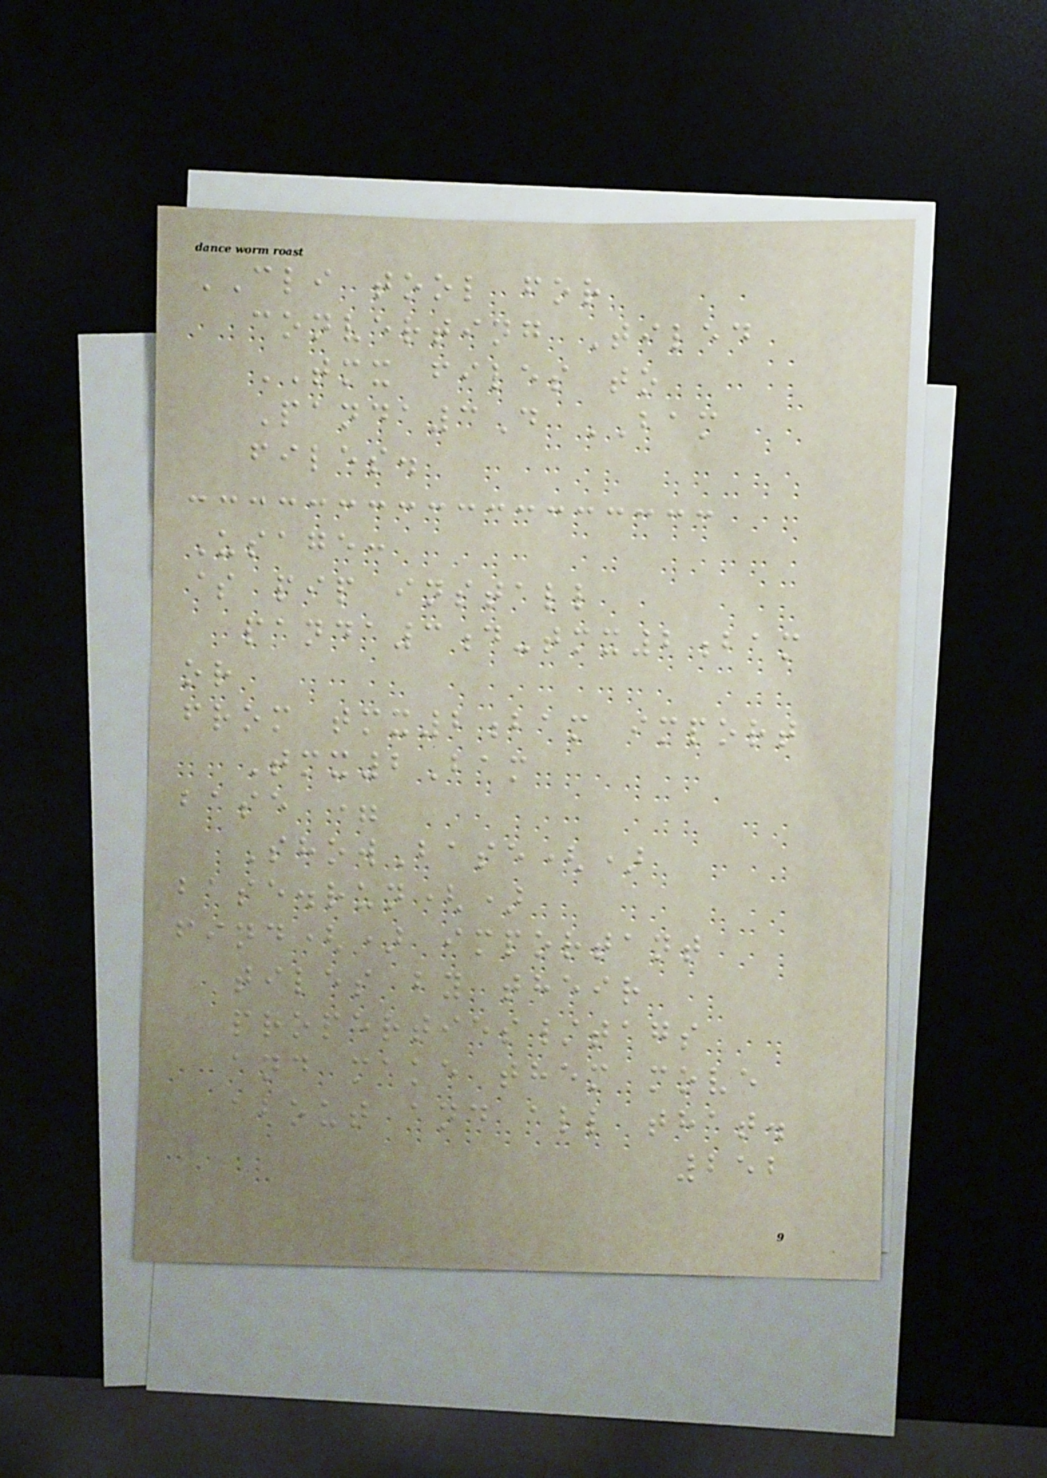CLI tool for
converting Tiled
TMX files to
Panda3D BAM
files.
Usage:
$ pip install
panda3d-tmx2bam
or
from tmx2bam import
Tmx2Bam
base =
ShowBase()
base.run()
find() important
tiles by their
properties/tags
and make them move
about and all that.
252
